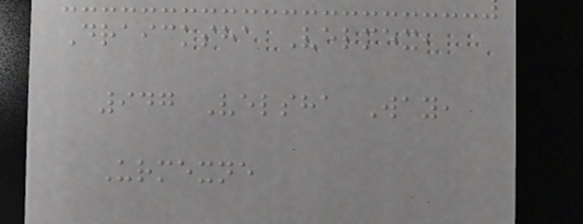Draicksha Velmex,
947 Velsha Way,
Urmexne
